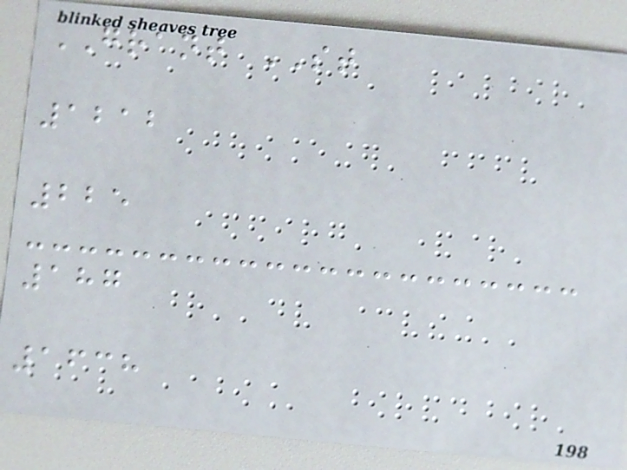GRANT ST
1212
225
187
1638
